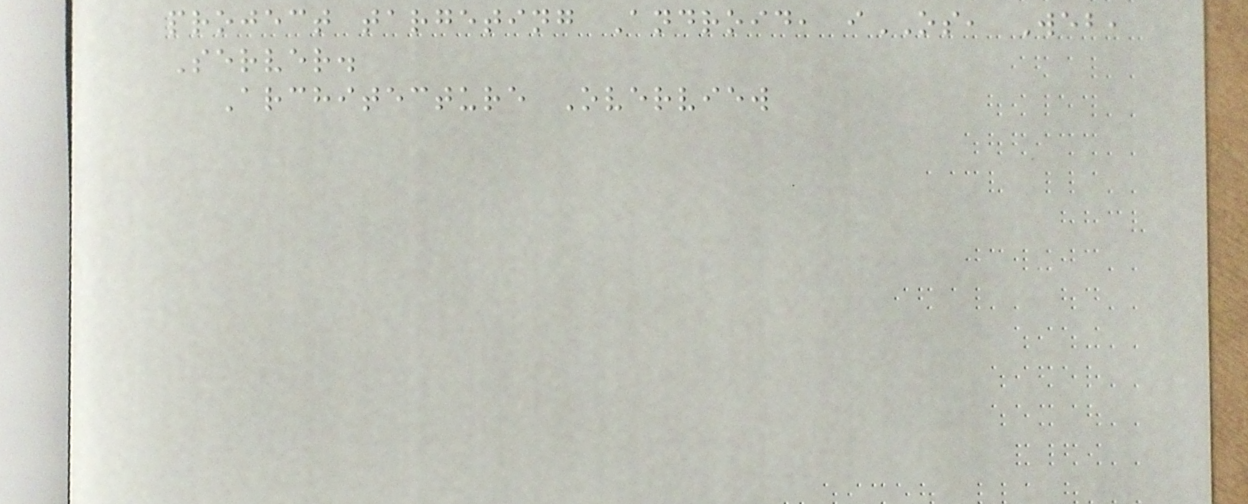project targeting Android, iOS, Web,
Server.
Architecture Overview
